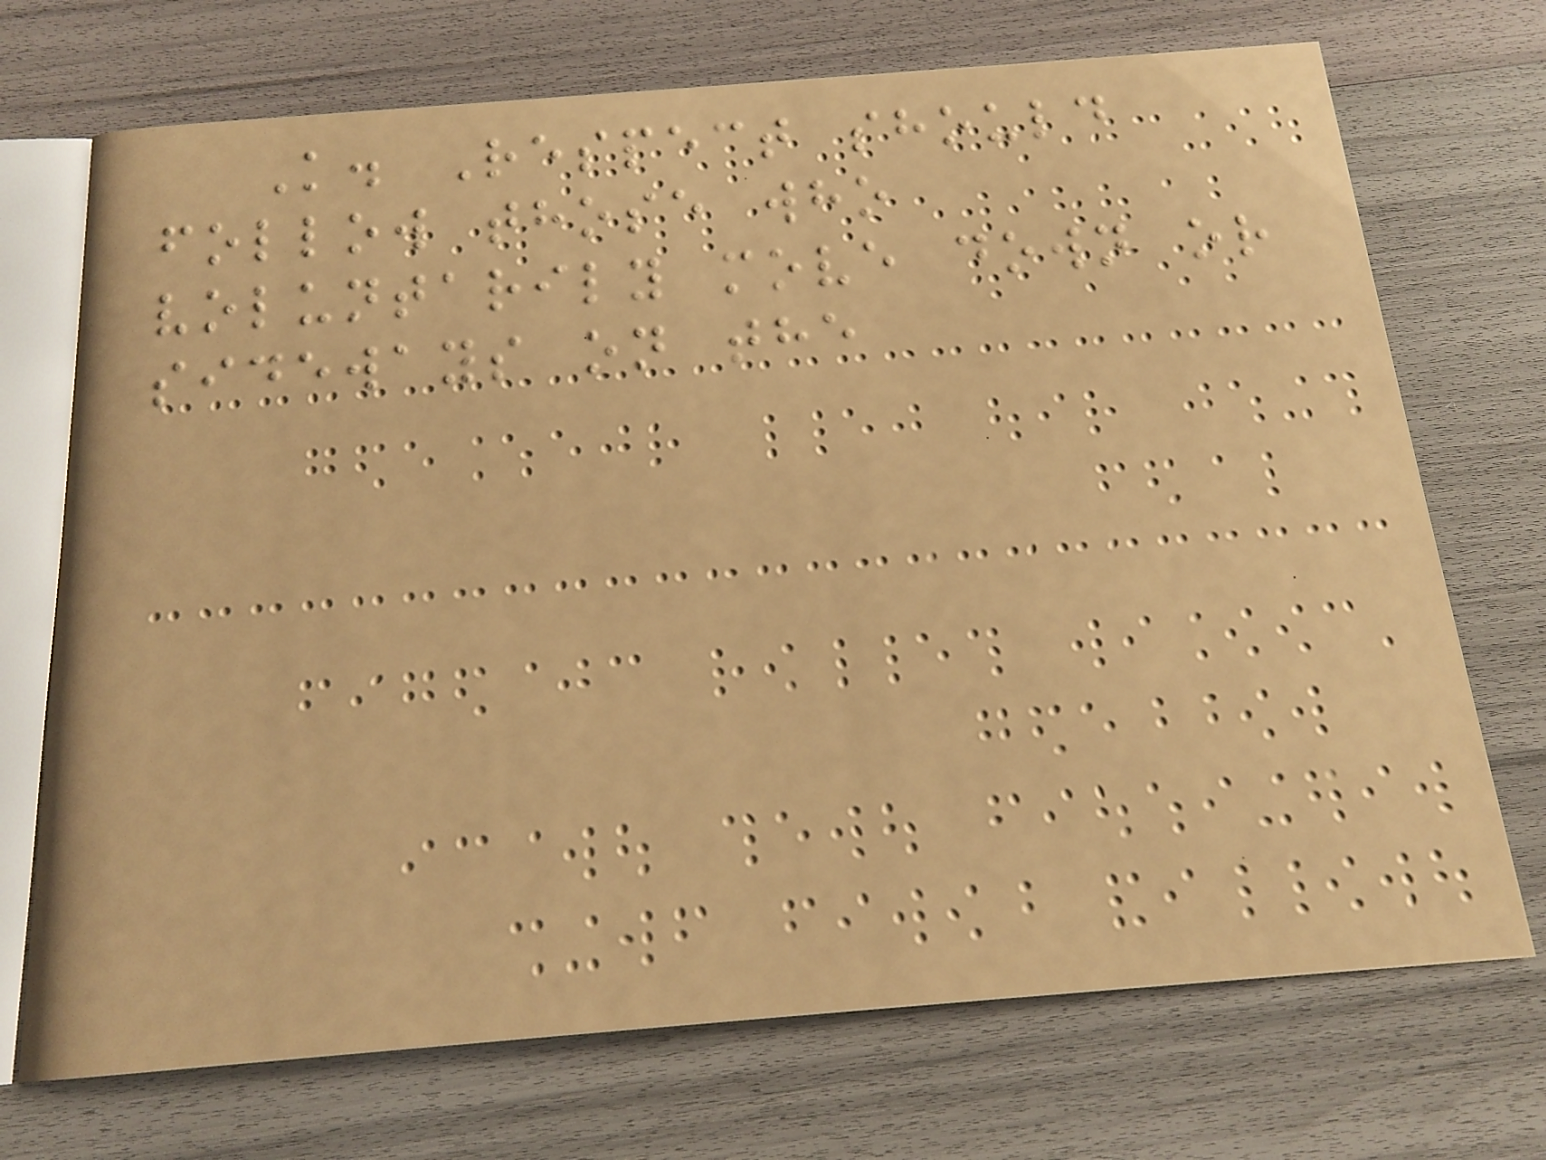K. Respect should
follow those who
voluntarily move down or
sideways on the
